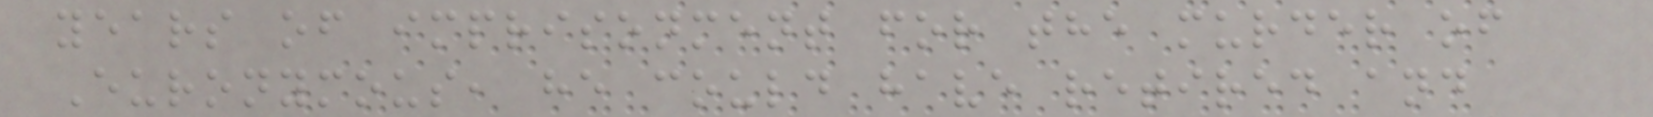years of imprisonment for the murder of
Euronymous, he could have retired and
